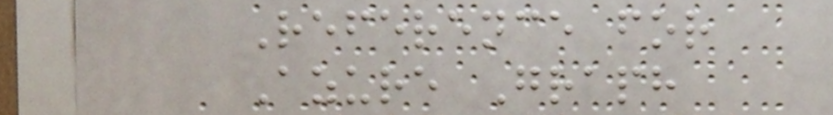Reference for
Azure Graph
